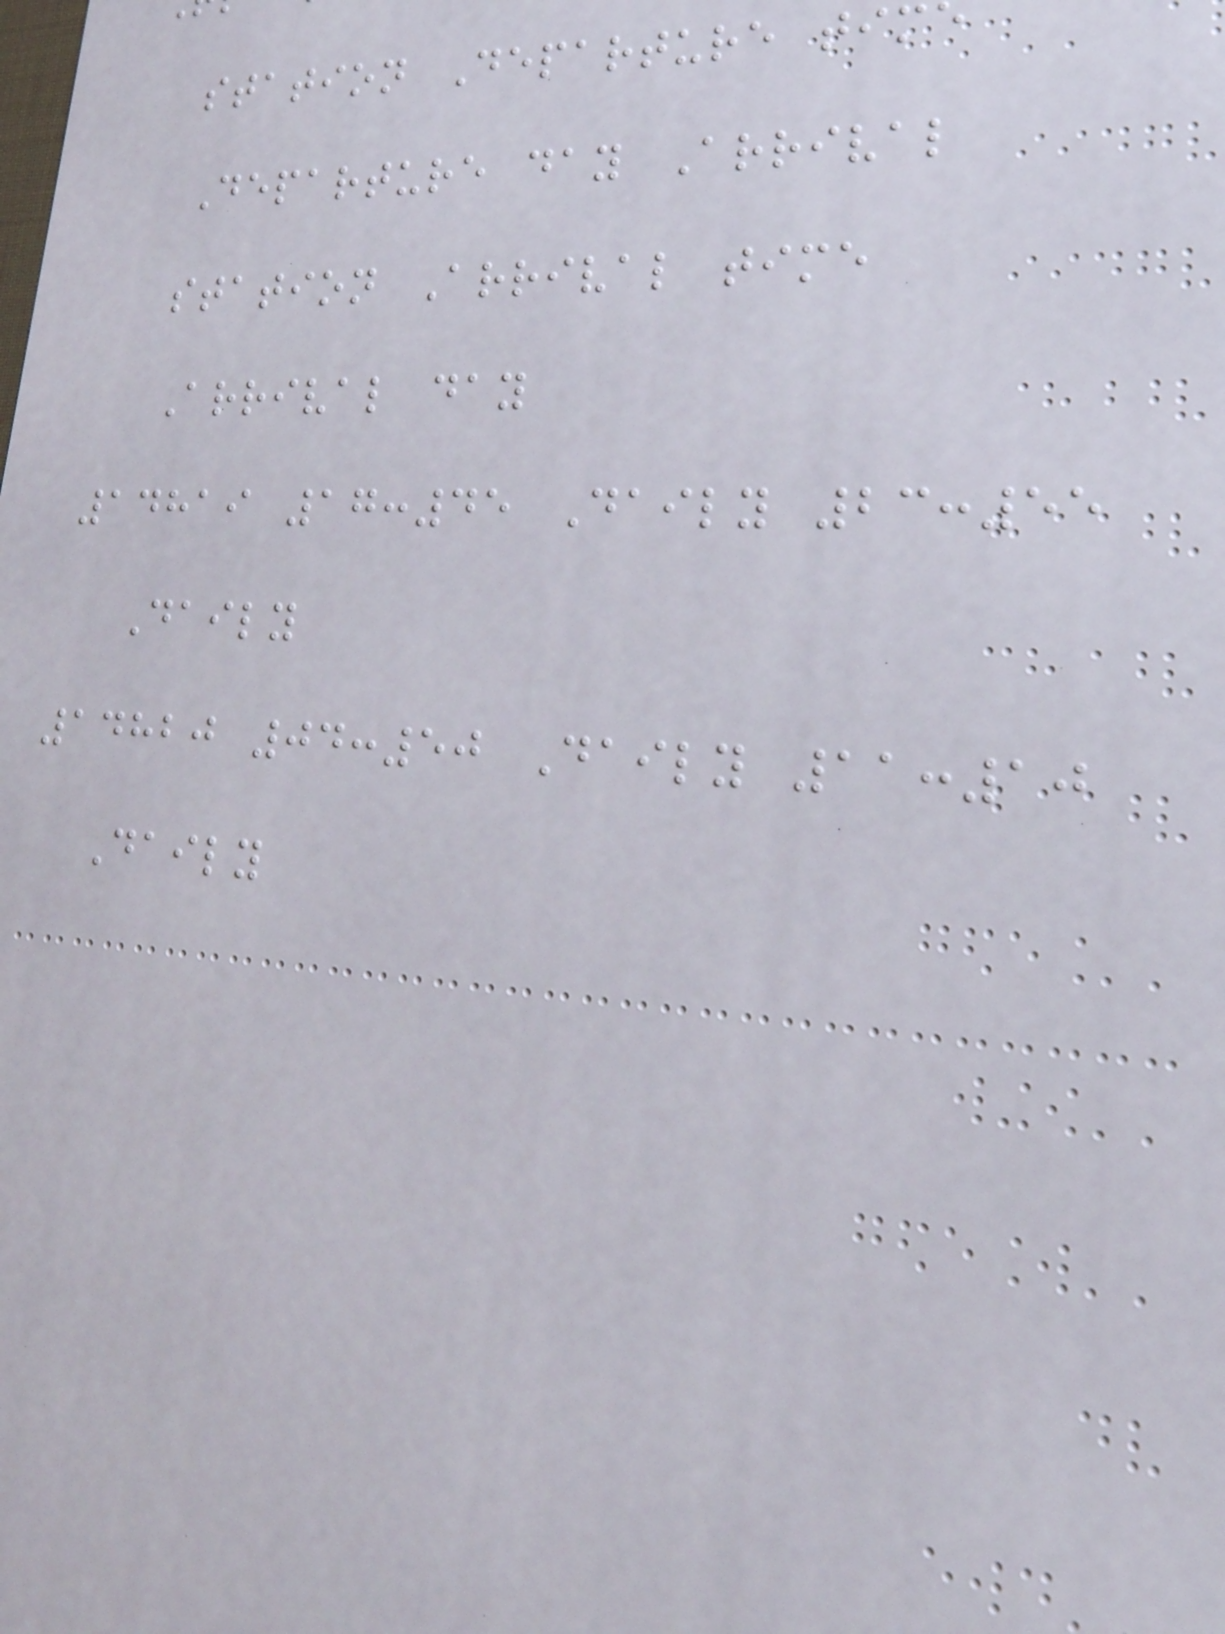station Departure tim
Departure day Arrival
station Arrival time
Arrival day
14819 17:45 Daily 23:55
Daily
14820 04:50 Daily 11:10
Daily
